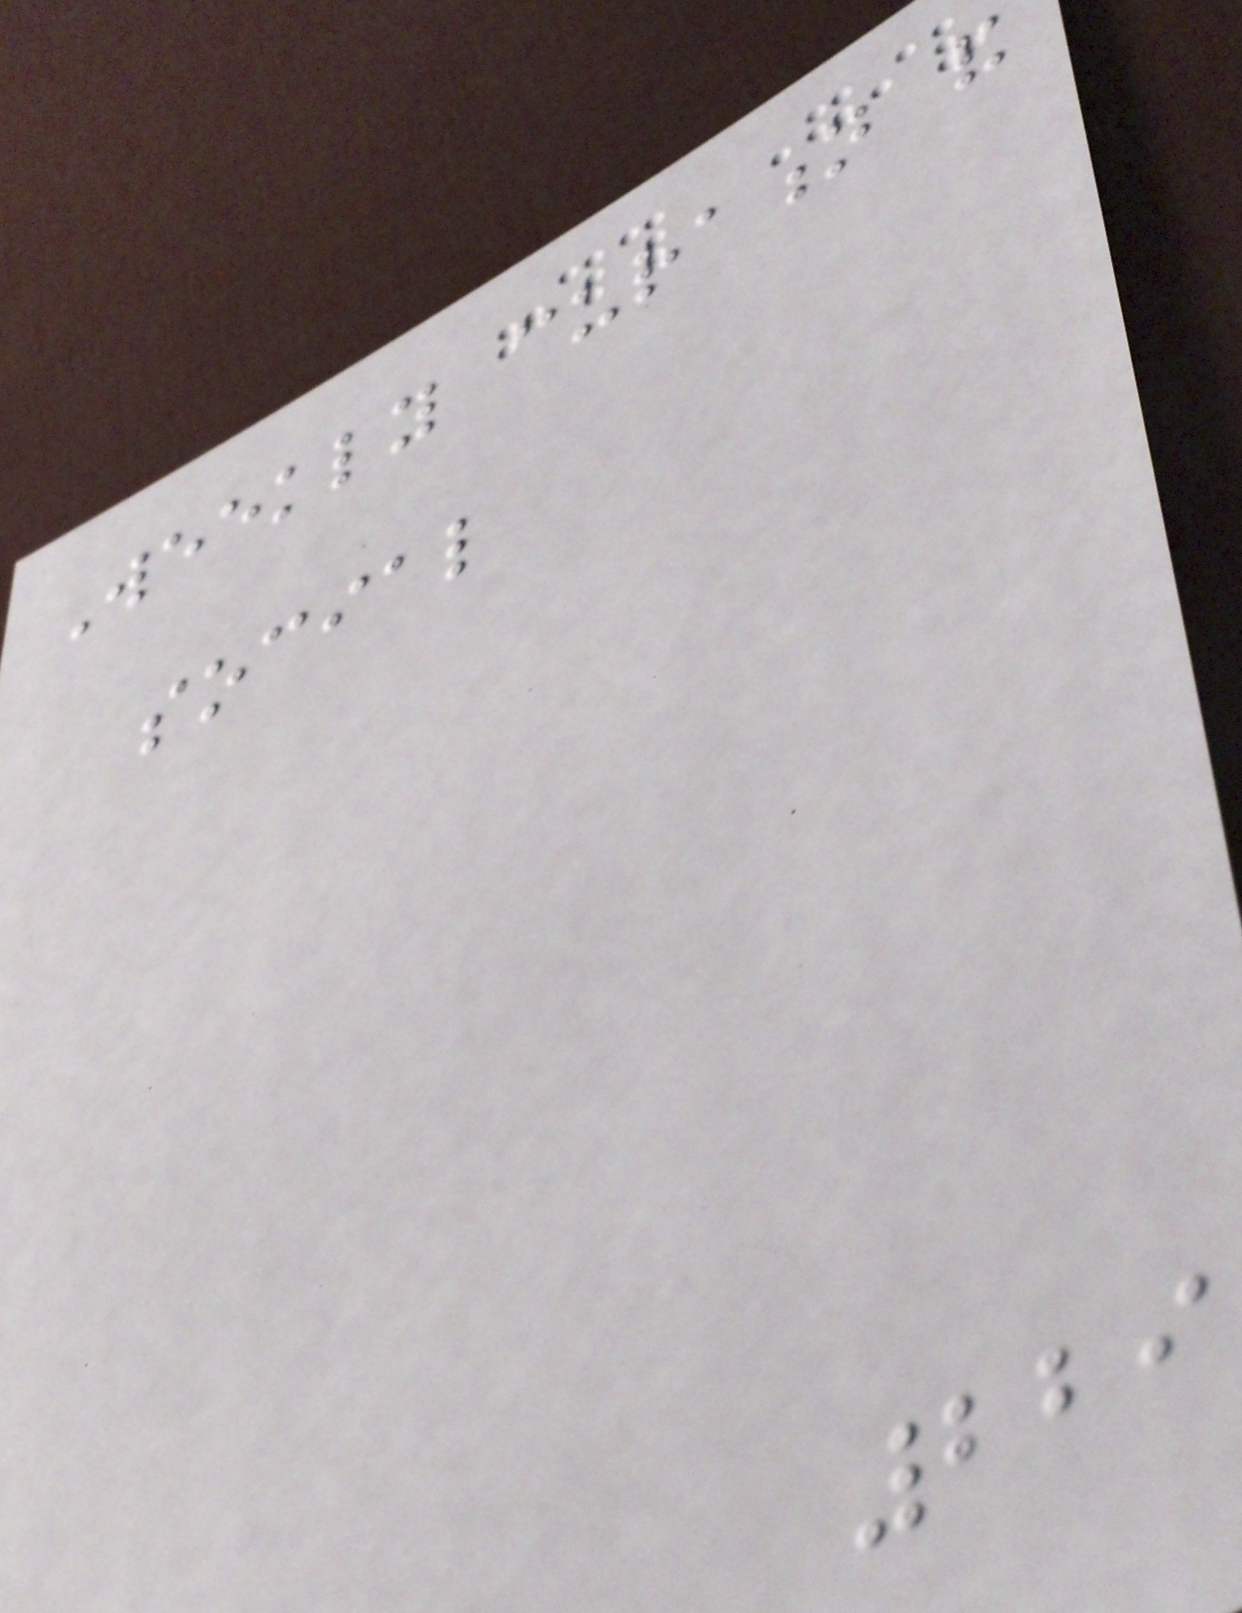Weekly curation and
social
229
